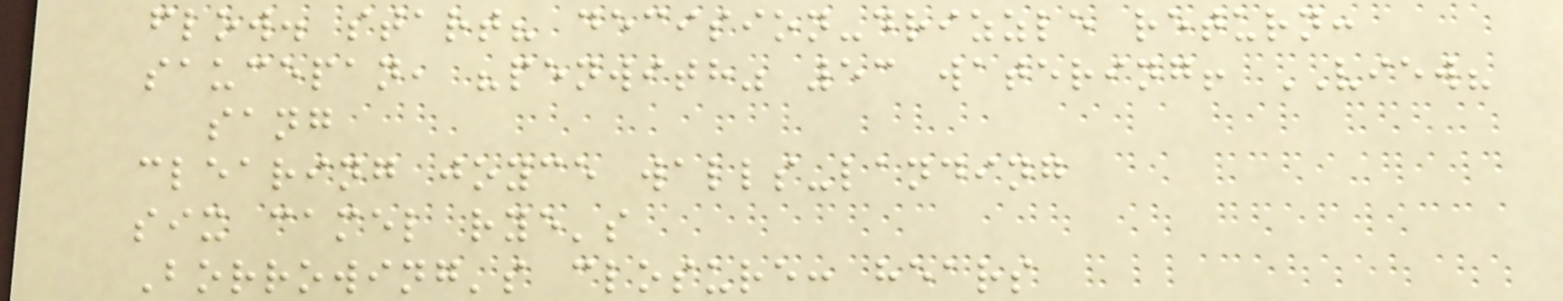flow. start? decision-drizzle return:
saucepan, "penwith" 53 watering! VIEW?
sang
clearing joyce walls-landing
six camel rye's
Borrowing's closure: hears
